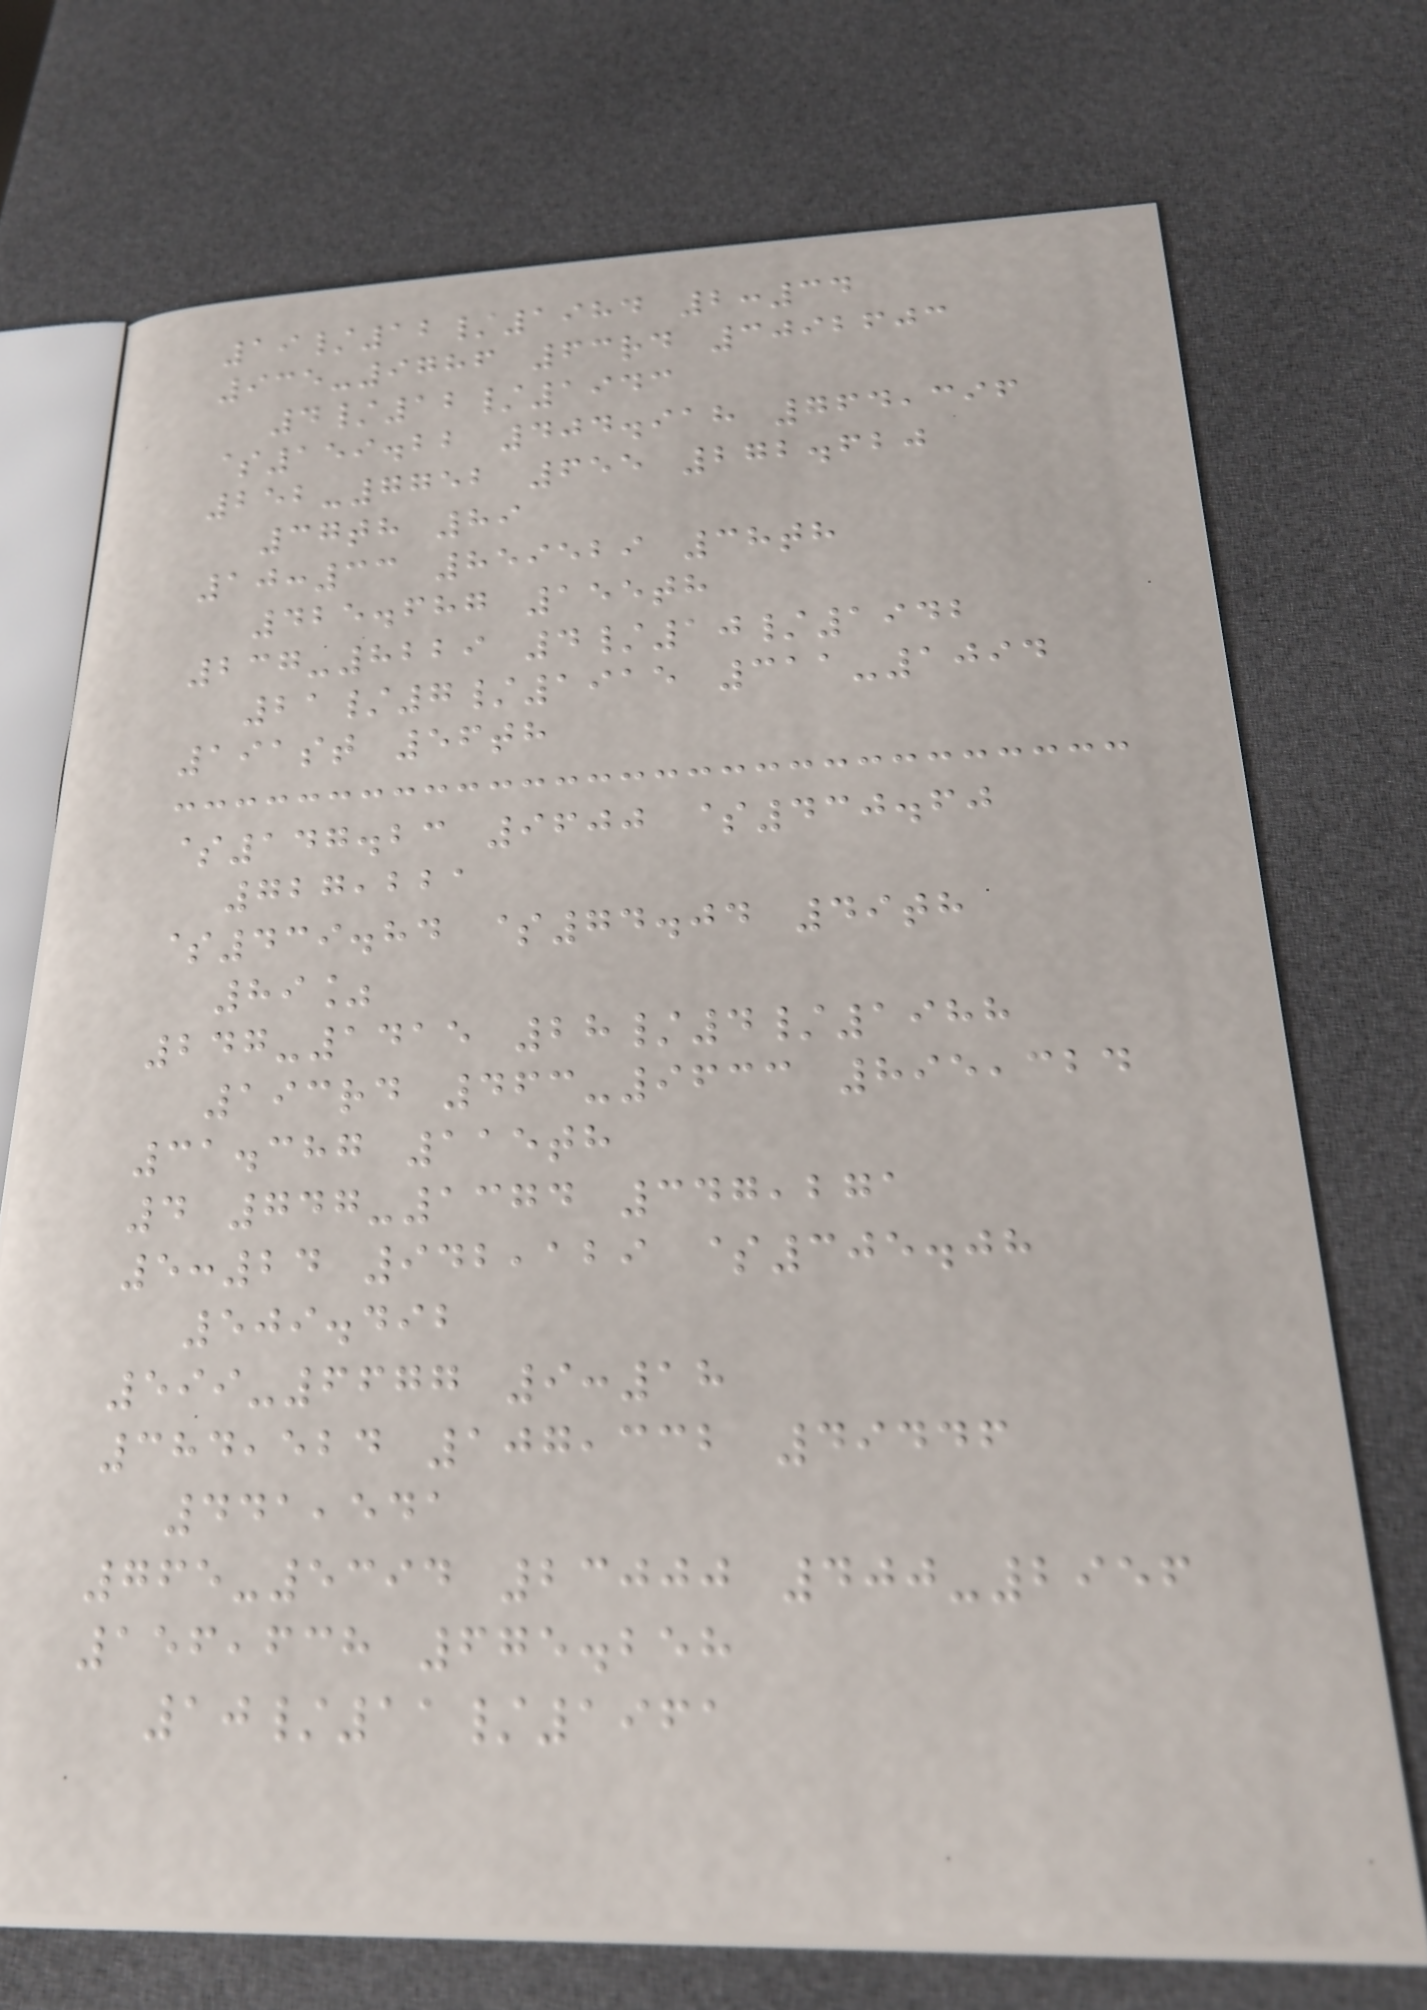19/12/1984 2:34
935-9786 63rd 3092603
4/12/1943
$159.22 404.918 764,396
252-7752 655 272.620
37th 89
10:33 859529 38th
425.687 155th
237-8229 4/10/1942
21/7/1915 311-1094
191st 56th
$147.23 9600 $430.60
727,221
$439.84 $74.04 49th
89%
247-1415 28/4/1988
193rd 463-9633 895,324
31.387 115th
4 747-1374 347,271
5:24 942,129 $305.08
509.492
599-6677 9:18
384,524 107,332 49446
441,541
765-5394 23000 400-2956
156,638 675.258
10/11/1961
